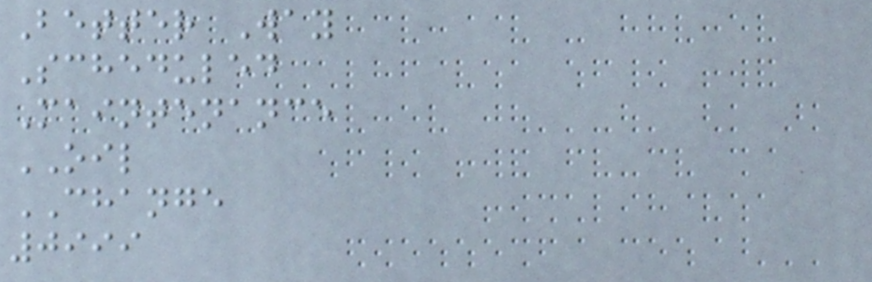Better Way
Scheduled
Maintenance
OIL
CHANGE
0999
